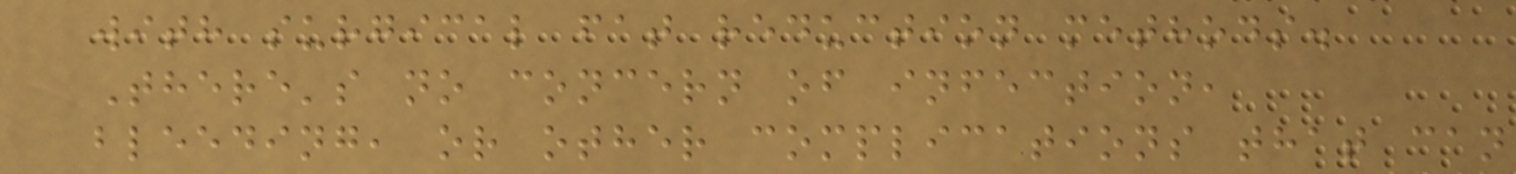with surgical fat reduction methods.
There's no concern of infection,
bleeding, or other complications that can
